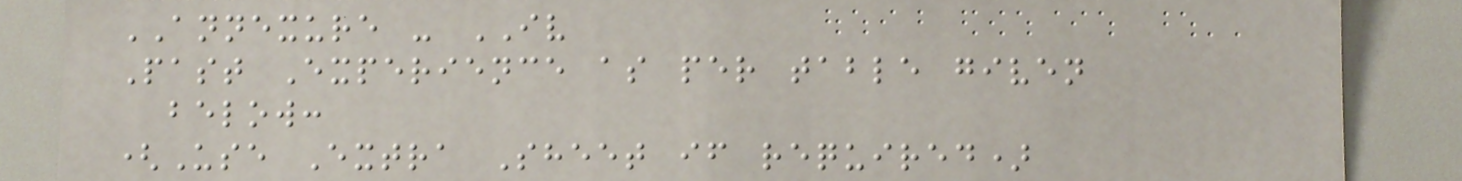ANNEXURE - IV
Past Experience as per table given
below:
(Use Extra Sheet if required)
